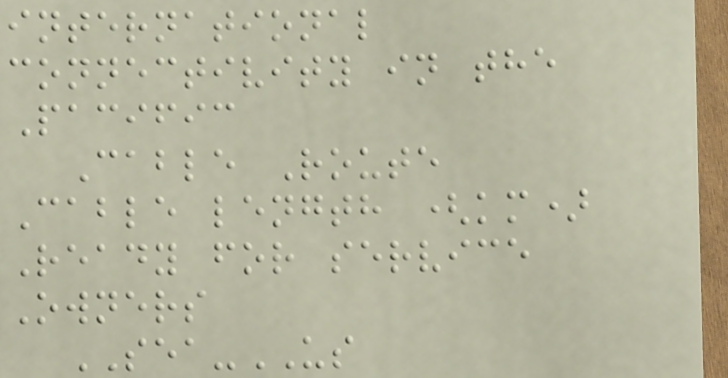international
connectivity in the
Pacific
Cable Route
Cable length (km)
Ready for service
Owners
SEA-US
